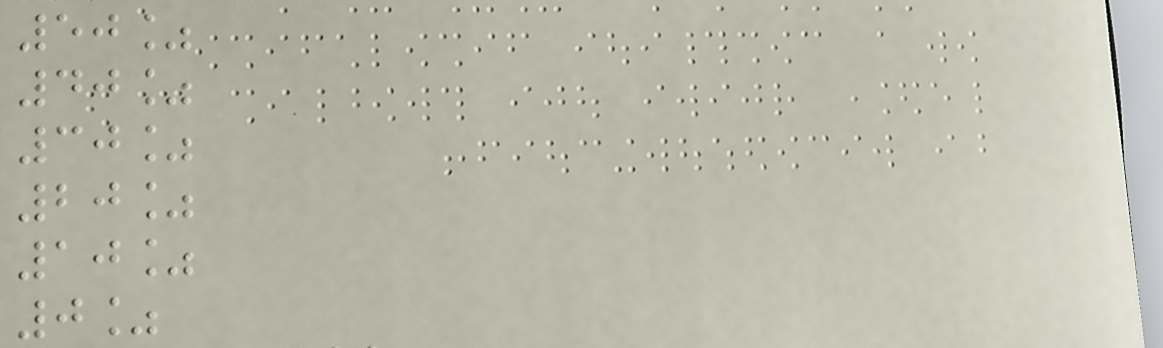50%
40%
30%
20%
10%
0%
